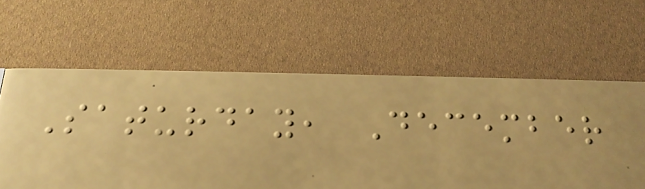Saturday, December
